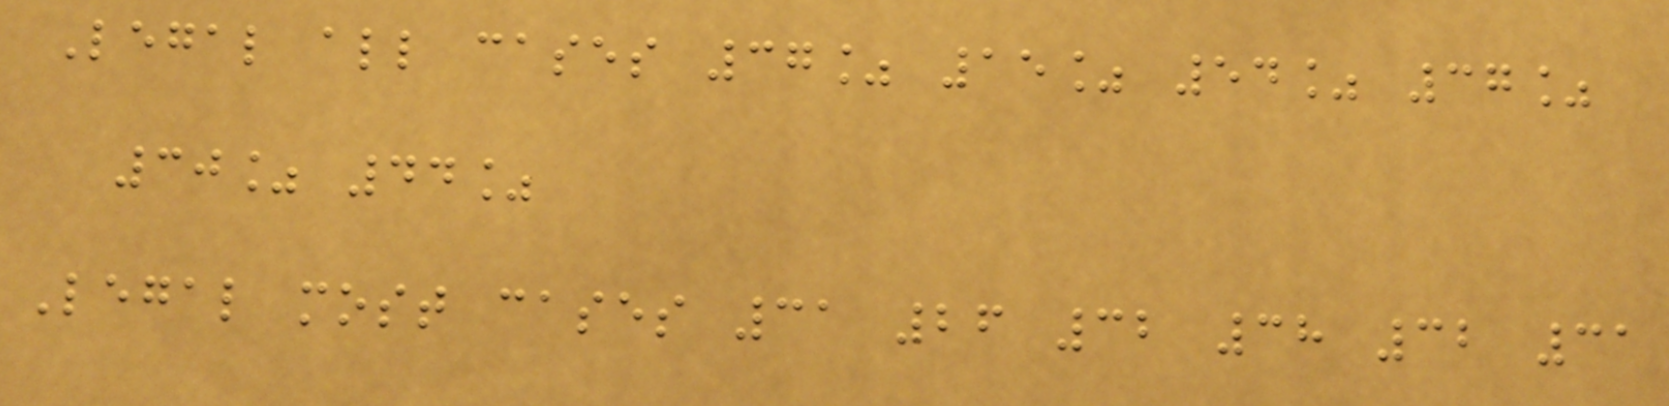Legal all cases 37% 15% 54% 37%
30% 44%
Legal most cases 31 26 32 38 32 31
